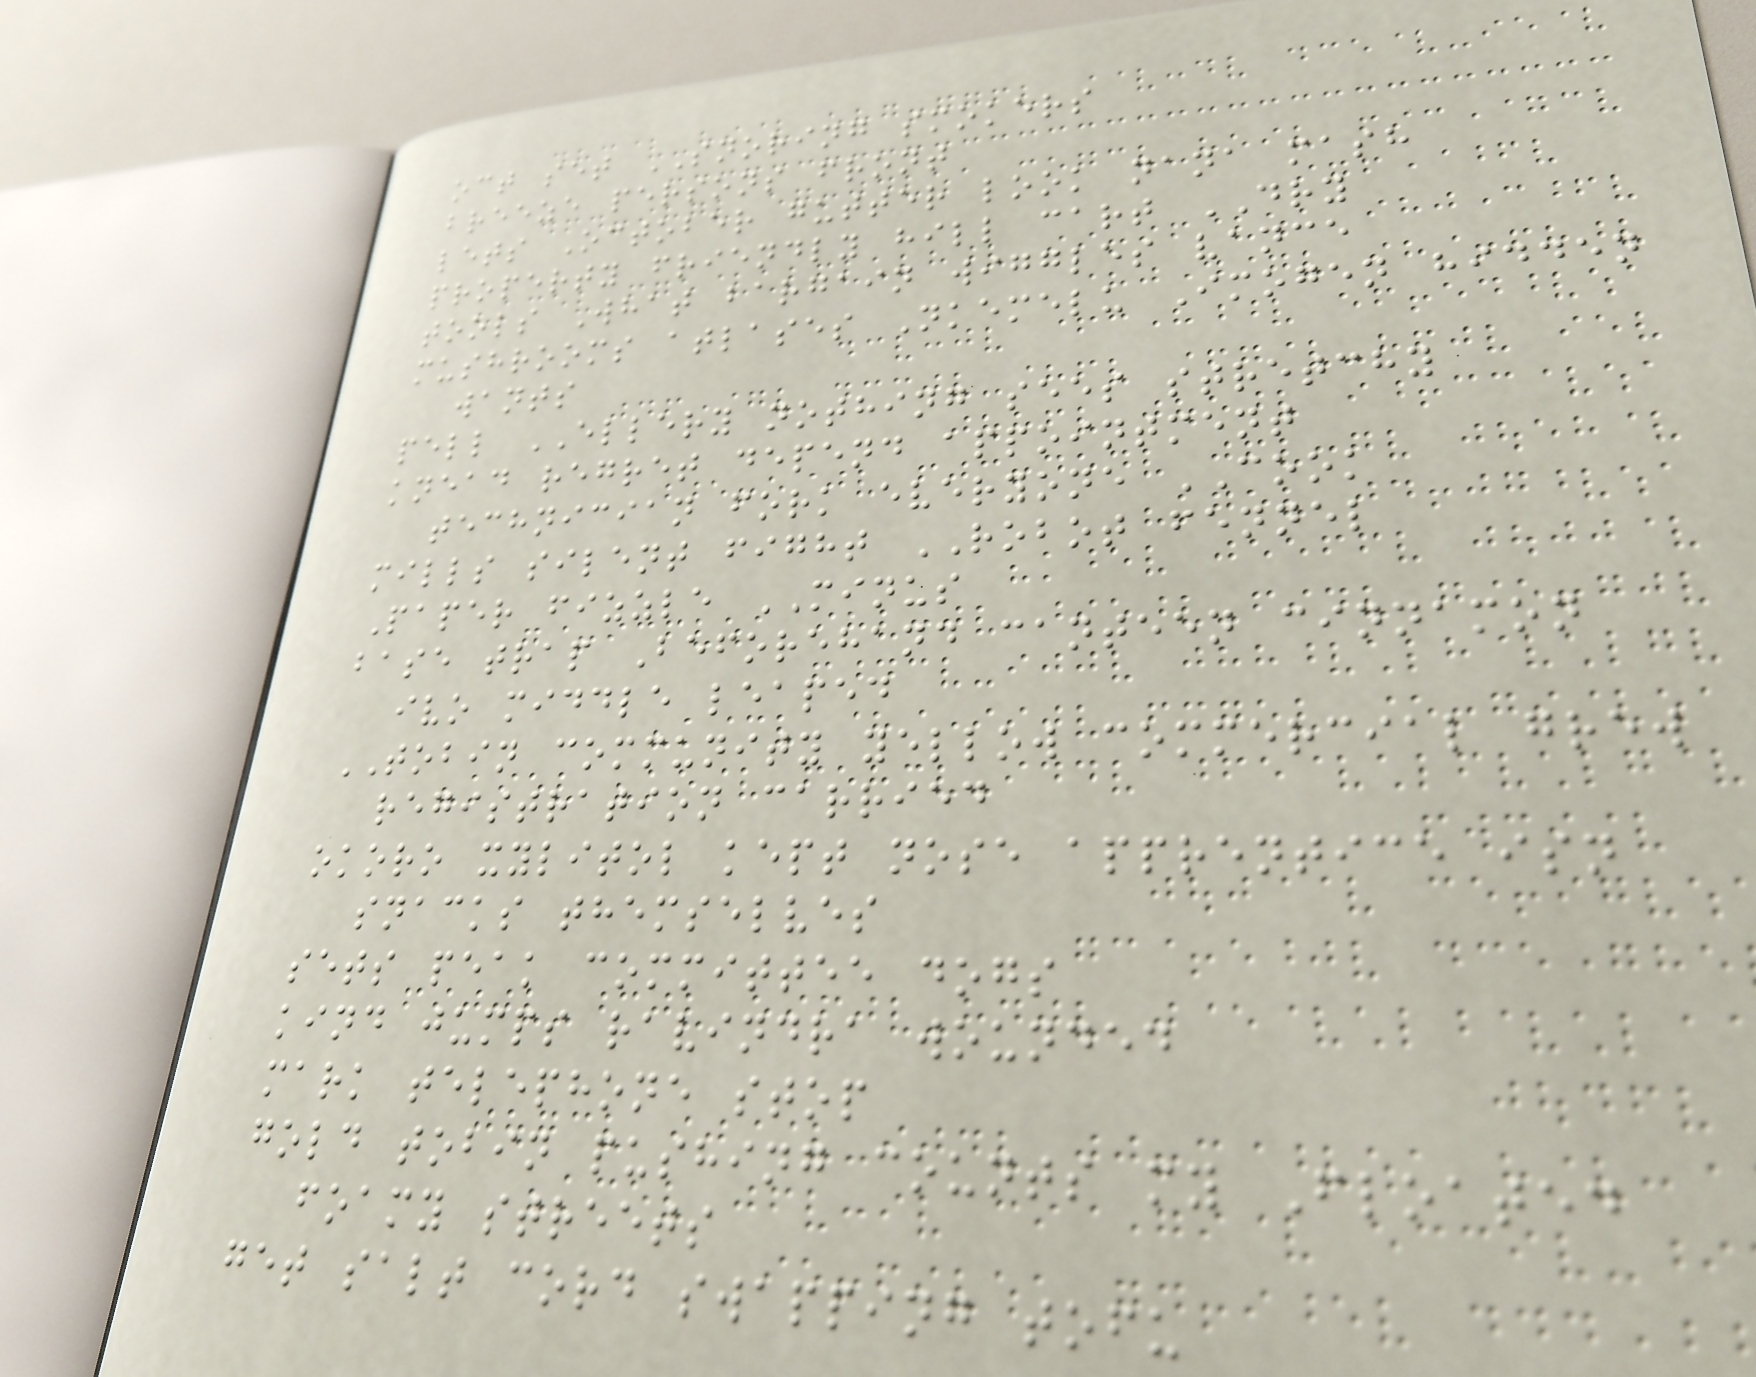oct set SNORING smokers
breeze persons front
lets October gutter look nana mash
property friendly hill cart DRY
tools What bargain wiggles vance
mushrooms atlases Nkemelu Imogen hidden
wants
pell ELLERY nothing sees stretchy
knead regret depend appointment
technician fork everyone COOK
mills silent fight ROBOT fennel
Paper fizzle MINUS
base trap Beforehand canteen cinnamon
ivo middle leaped
TOBIN community yellow commercial grew
registration carried
okoro xylitol kept nose apprentice isn
snacks themselves
sets peak committee dogs
kind jumps ravindra wounded
mark telephone stop
gold tobin pushing counts my Floated
foamy streets
get salt cord swapping tofu
